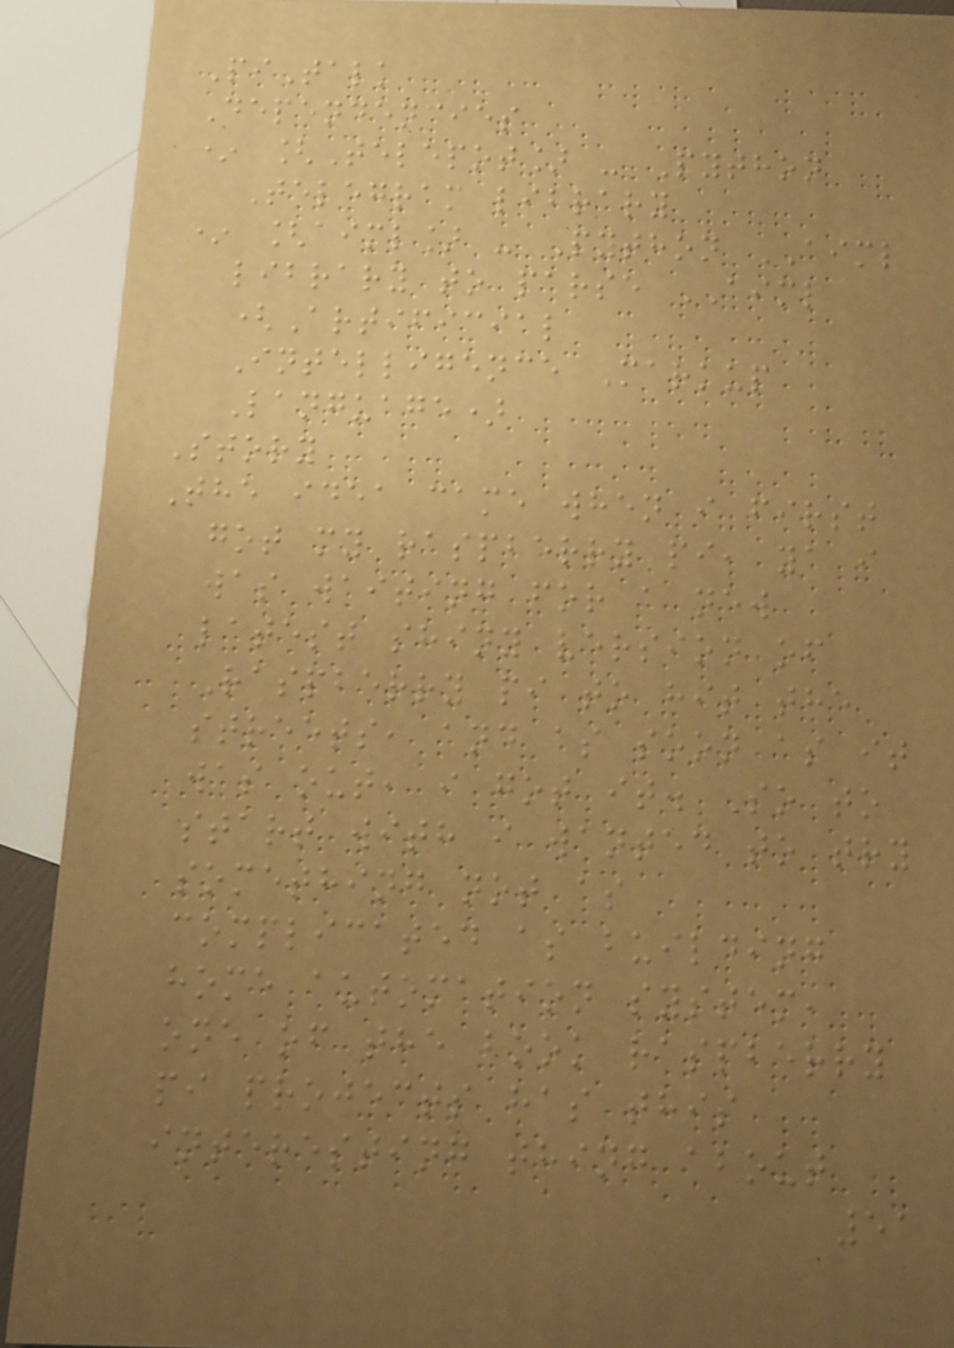PiTalk
Dependencies
* [Telepot] - Python
Telegram library
* [aiml] - Python AIML
library to parse AIML
(Artificial
Intelligence Markup
Language)
Story
The idea came when i first
got my raspberry pi, ya i
was waiting for a new
latest shiny version of
Raspberry pi to hit the
streets, and as soon as it
was out, i got it. So to
start with i wanted to try
something not as
complicated as building
home automation system,
one of the book raspberry
pi projects has this
interesting thing about
51
